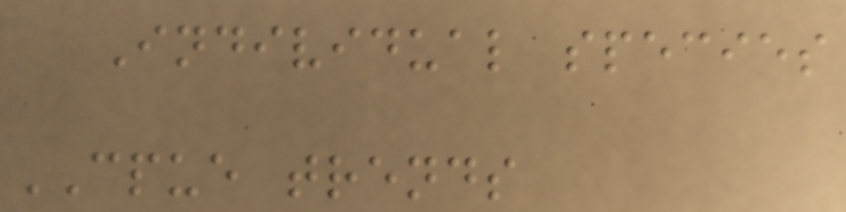Individual species
CPUE trends
